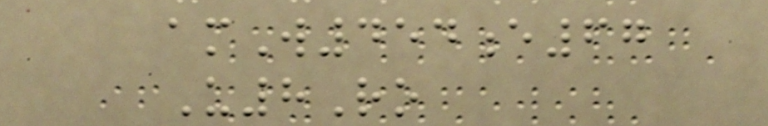amW454e67
U8Ro
